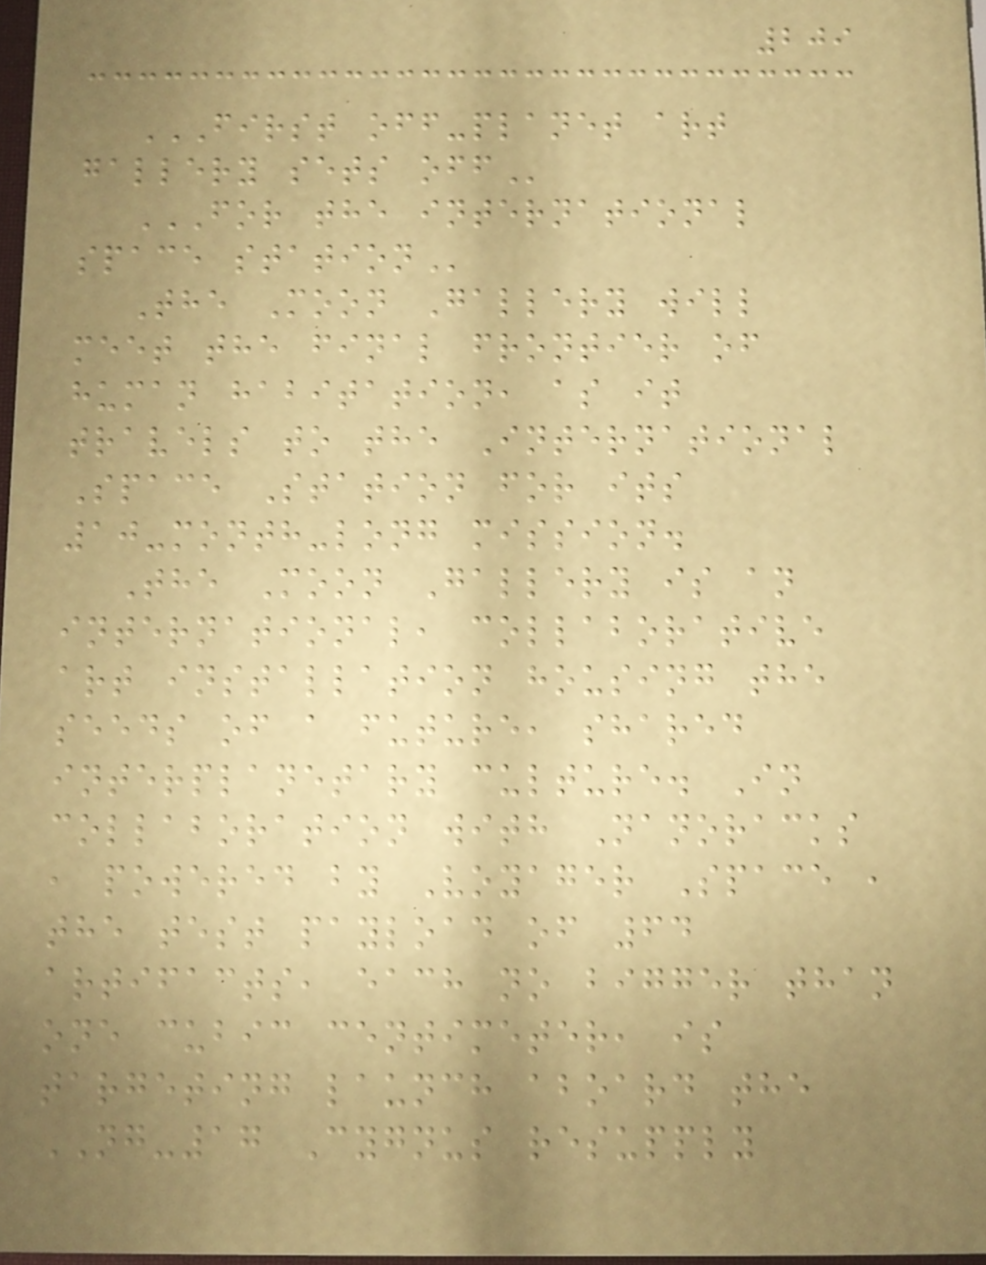209
FIRST OFF-PLANET ART
GALLERY SETS OFF
FOR THE INTERNATIONAL
SPACE STATION
The Moon Gallery will
meet the final frontier of
human habitation, as it
travels to the International
Space Station for its
10-month-long mission.
The Moon Gallery is an
international, collaborative
art installation housing the
seeds of a future, shared
interplanetary culture. In
collaboration with Nanoracks
, powered by Voyager Space ,
the test payload of 64
artifacts, each no bigger than
one cubic centimeter, is
targeting launch aboard the
NG-17 Cygnus resupply
